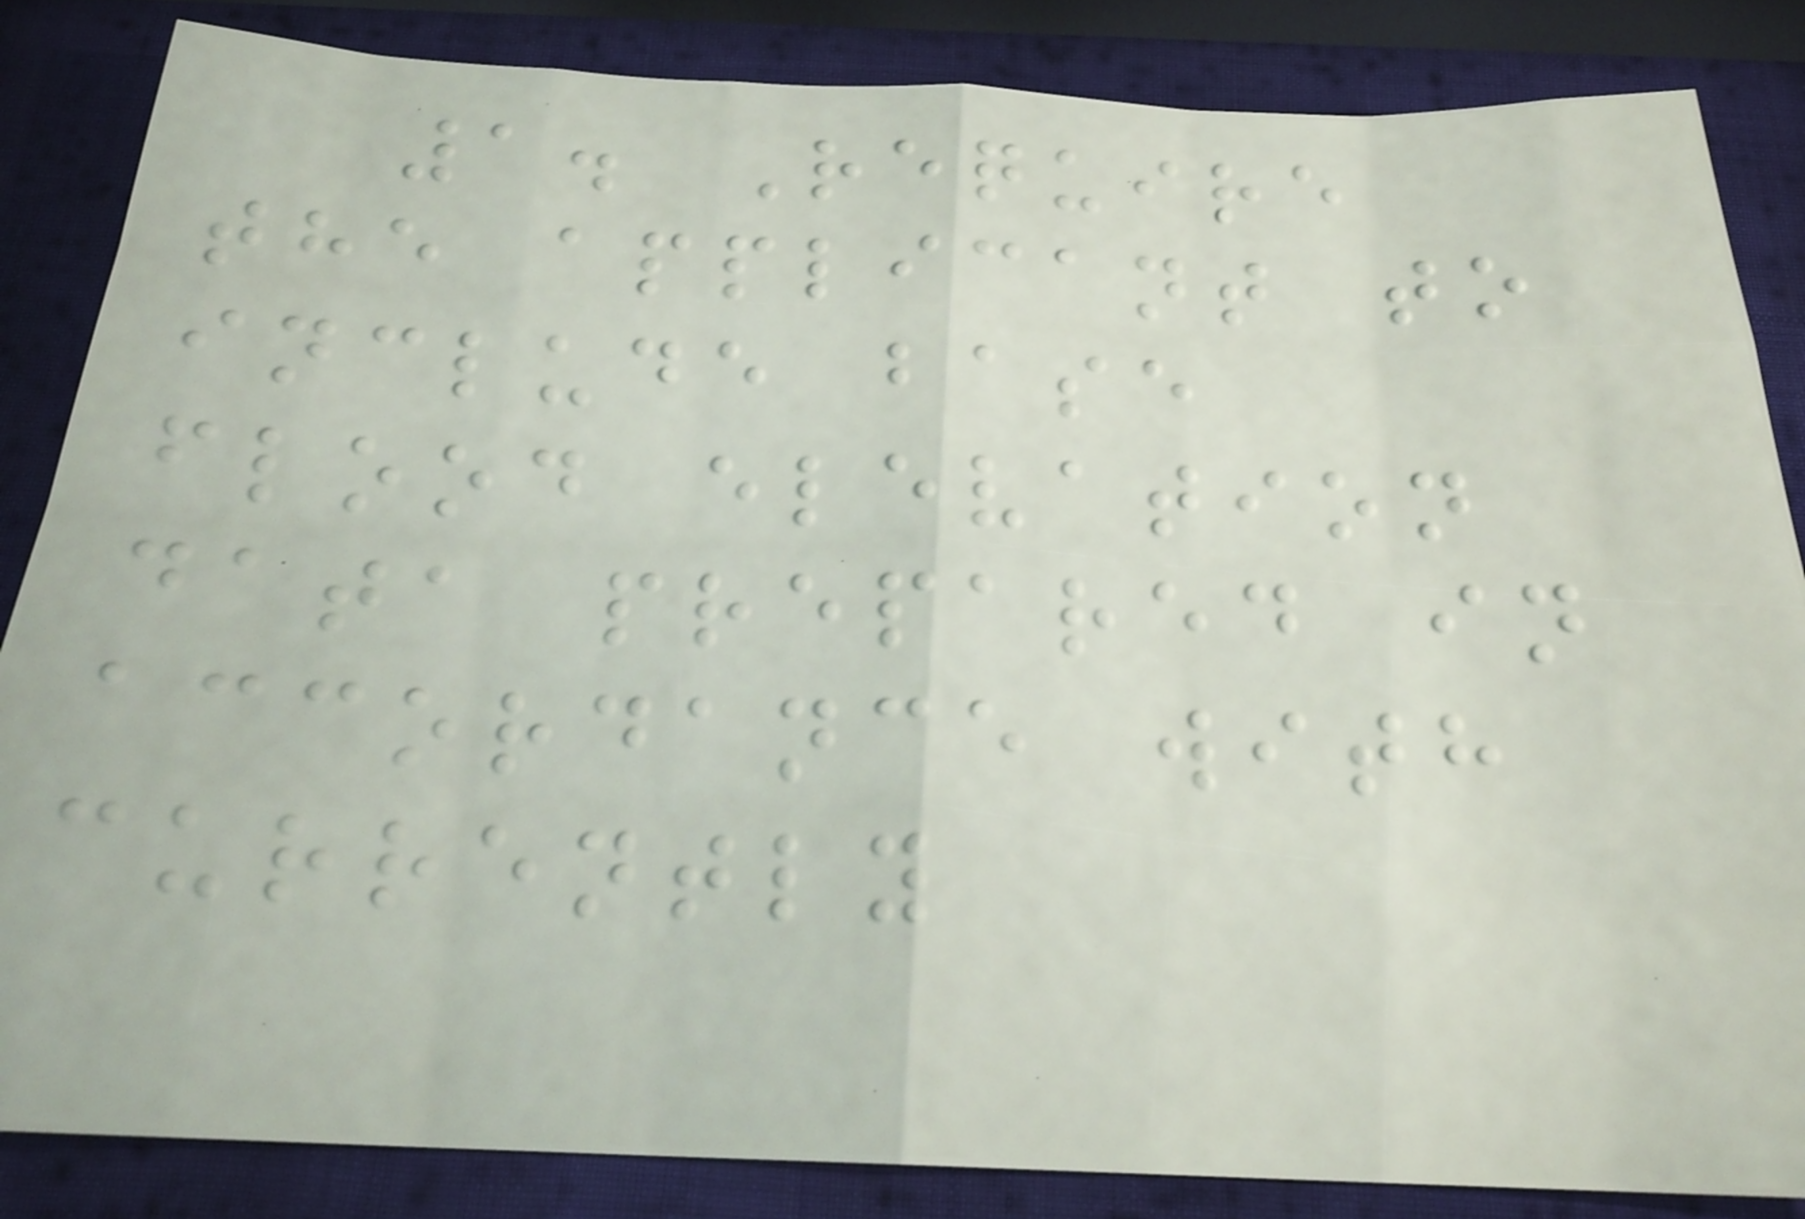1. Require
the applicant to
include base
flood elevation
data prepared in
accordance with
currently
